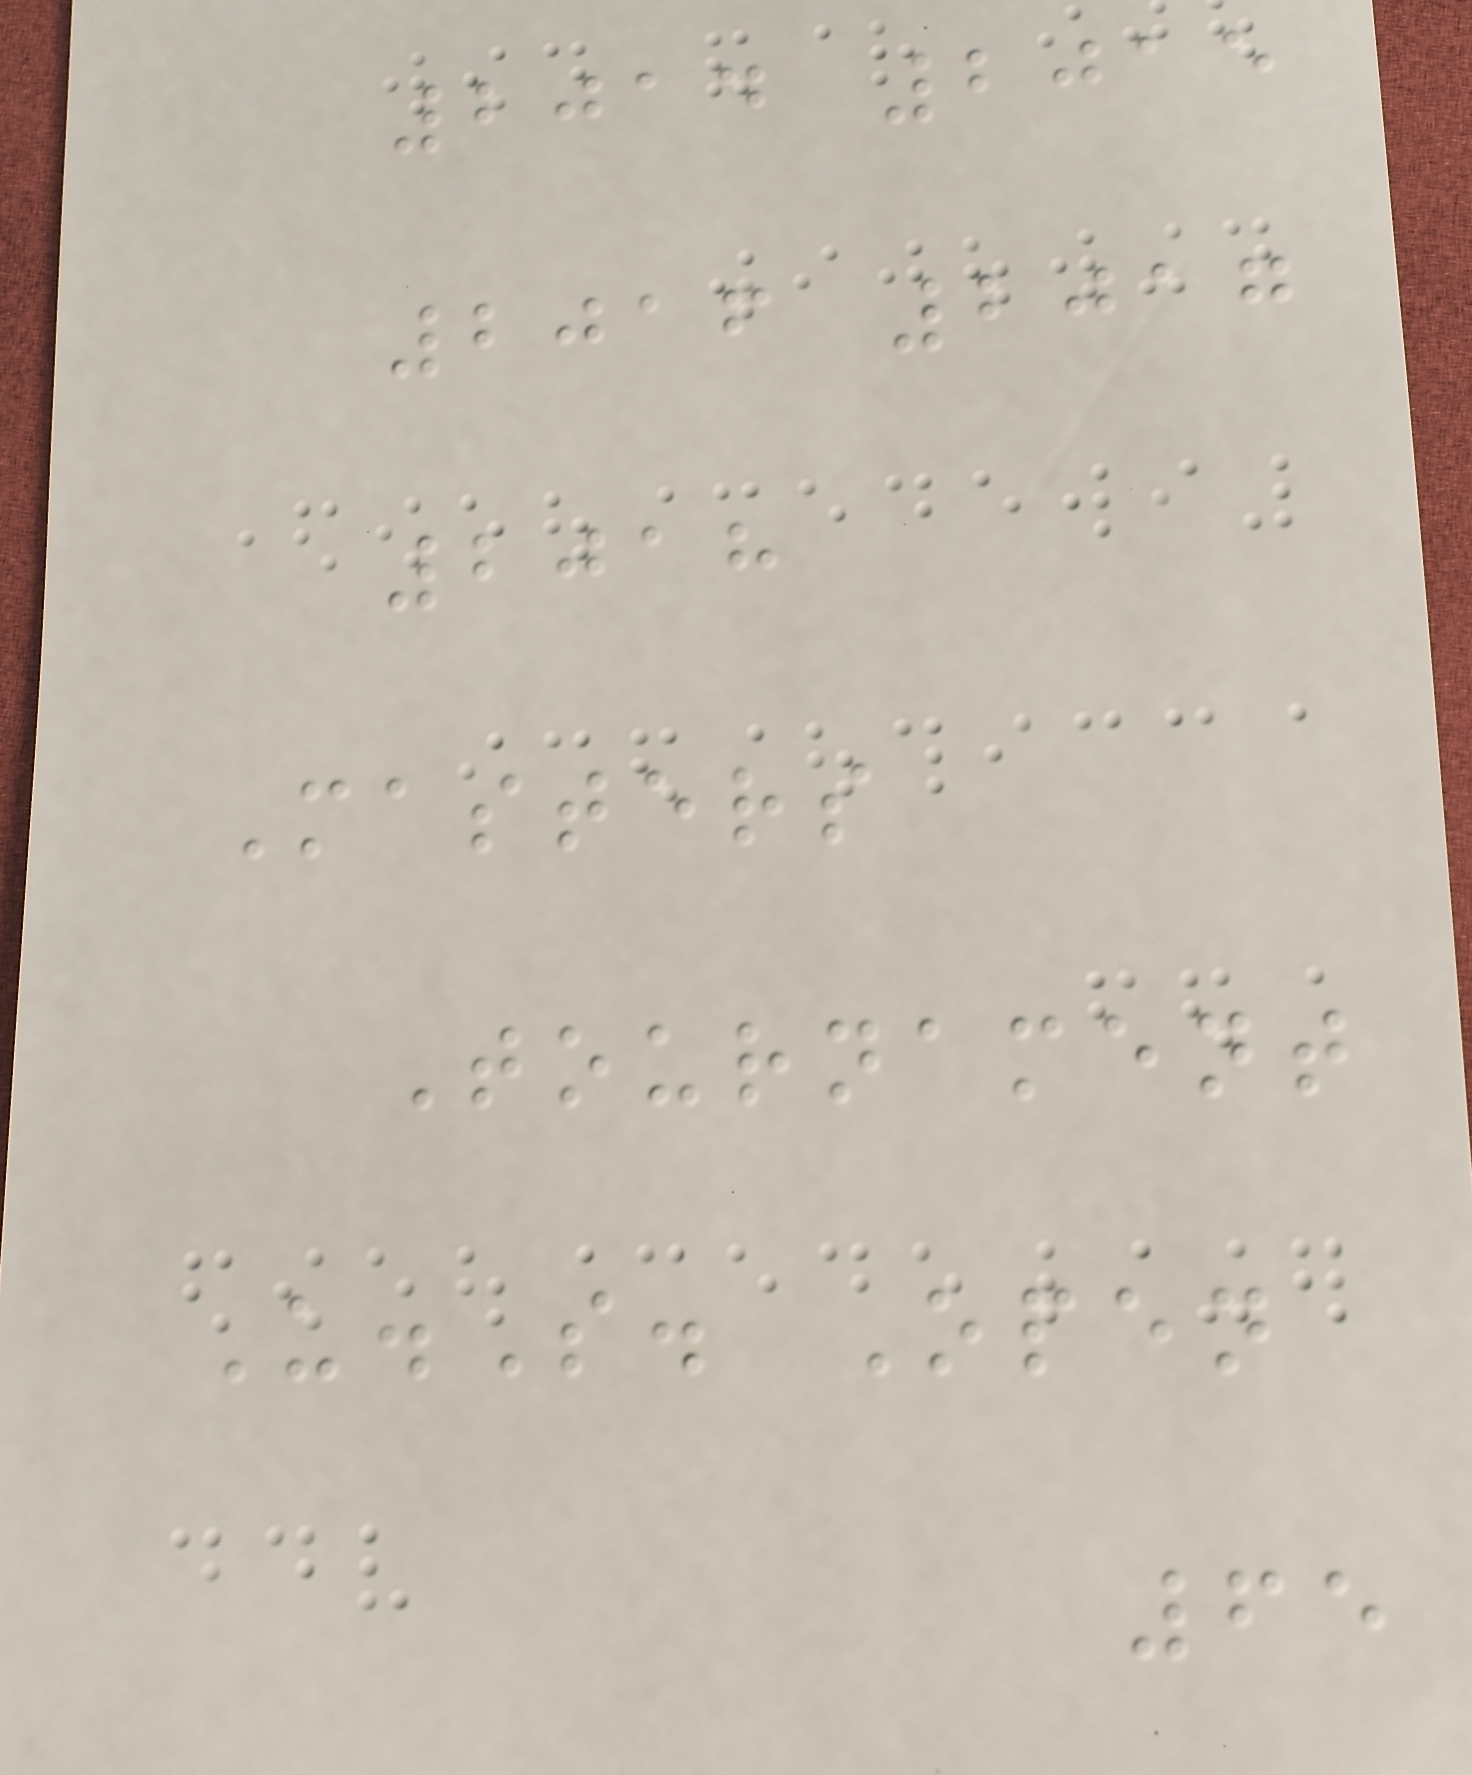2014 2015
2016 2017
2018
Masters
Tournament
U.S. Open
65
